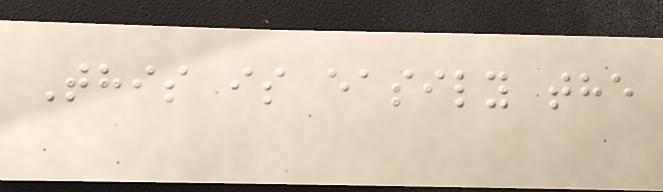This is easily the
